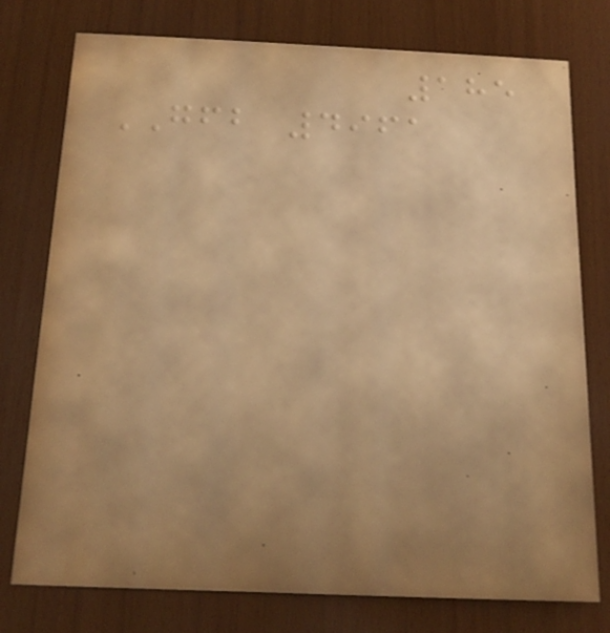185
GFB 4961
